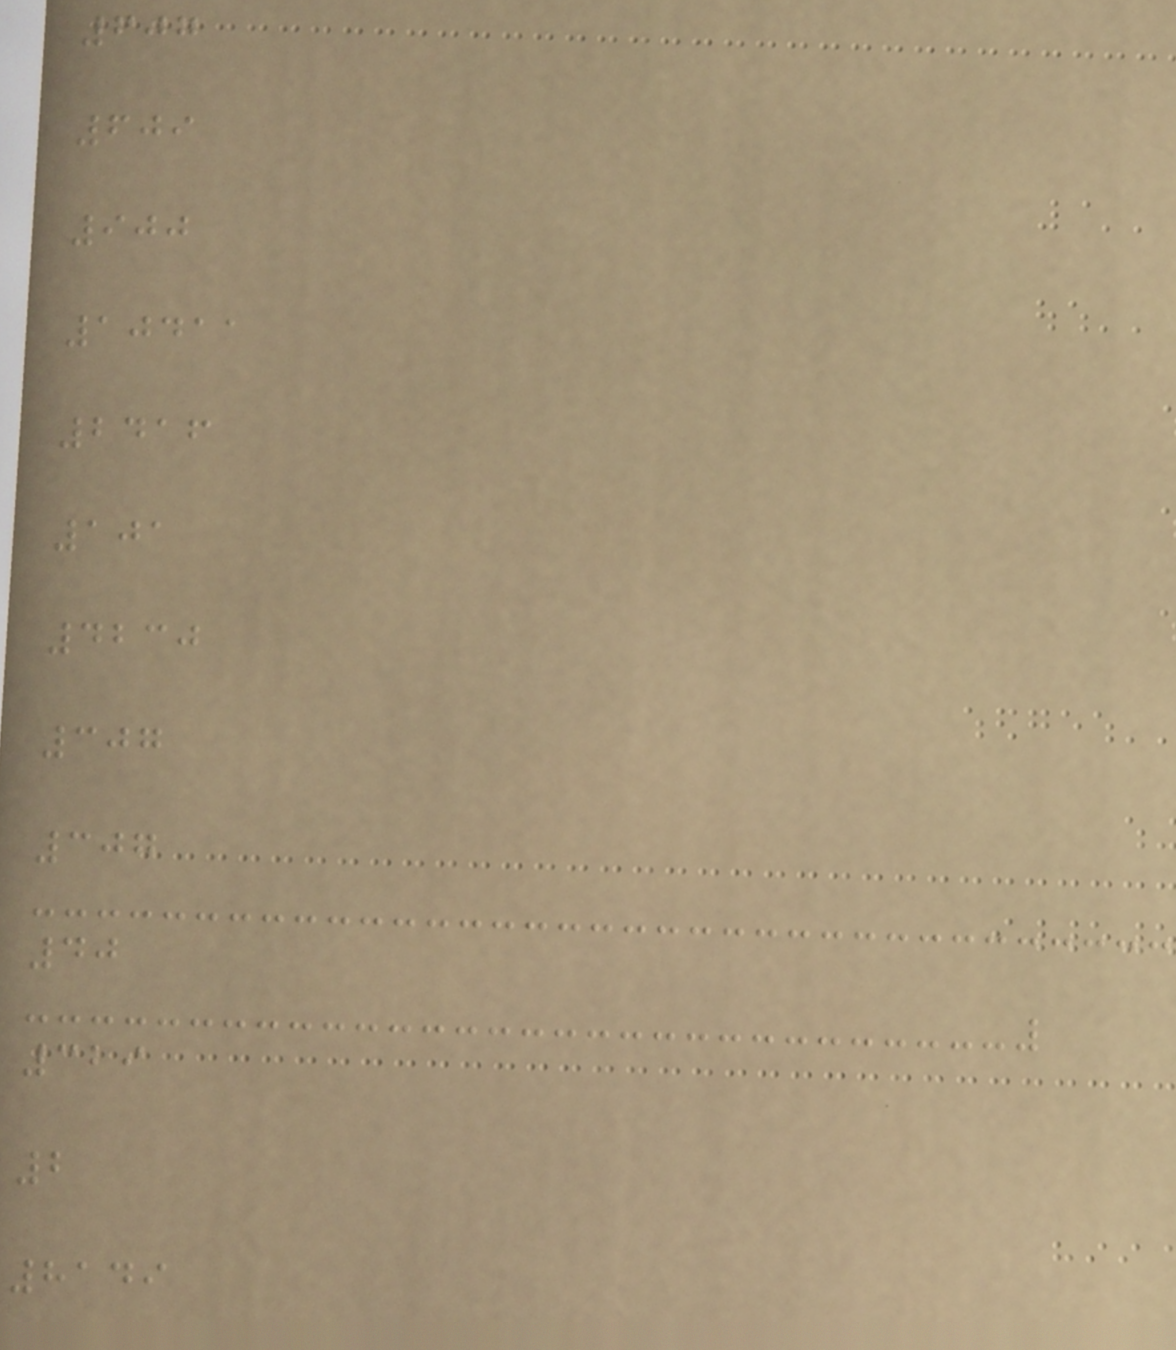607
609
900
10411
2416
101
4230
307
307
40
329
2
8149
